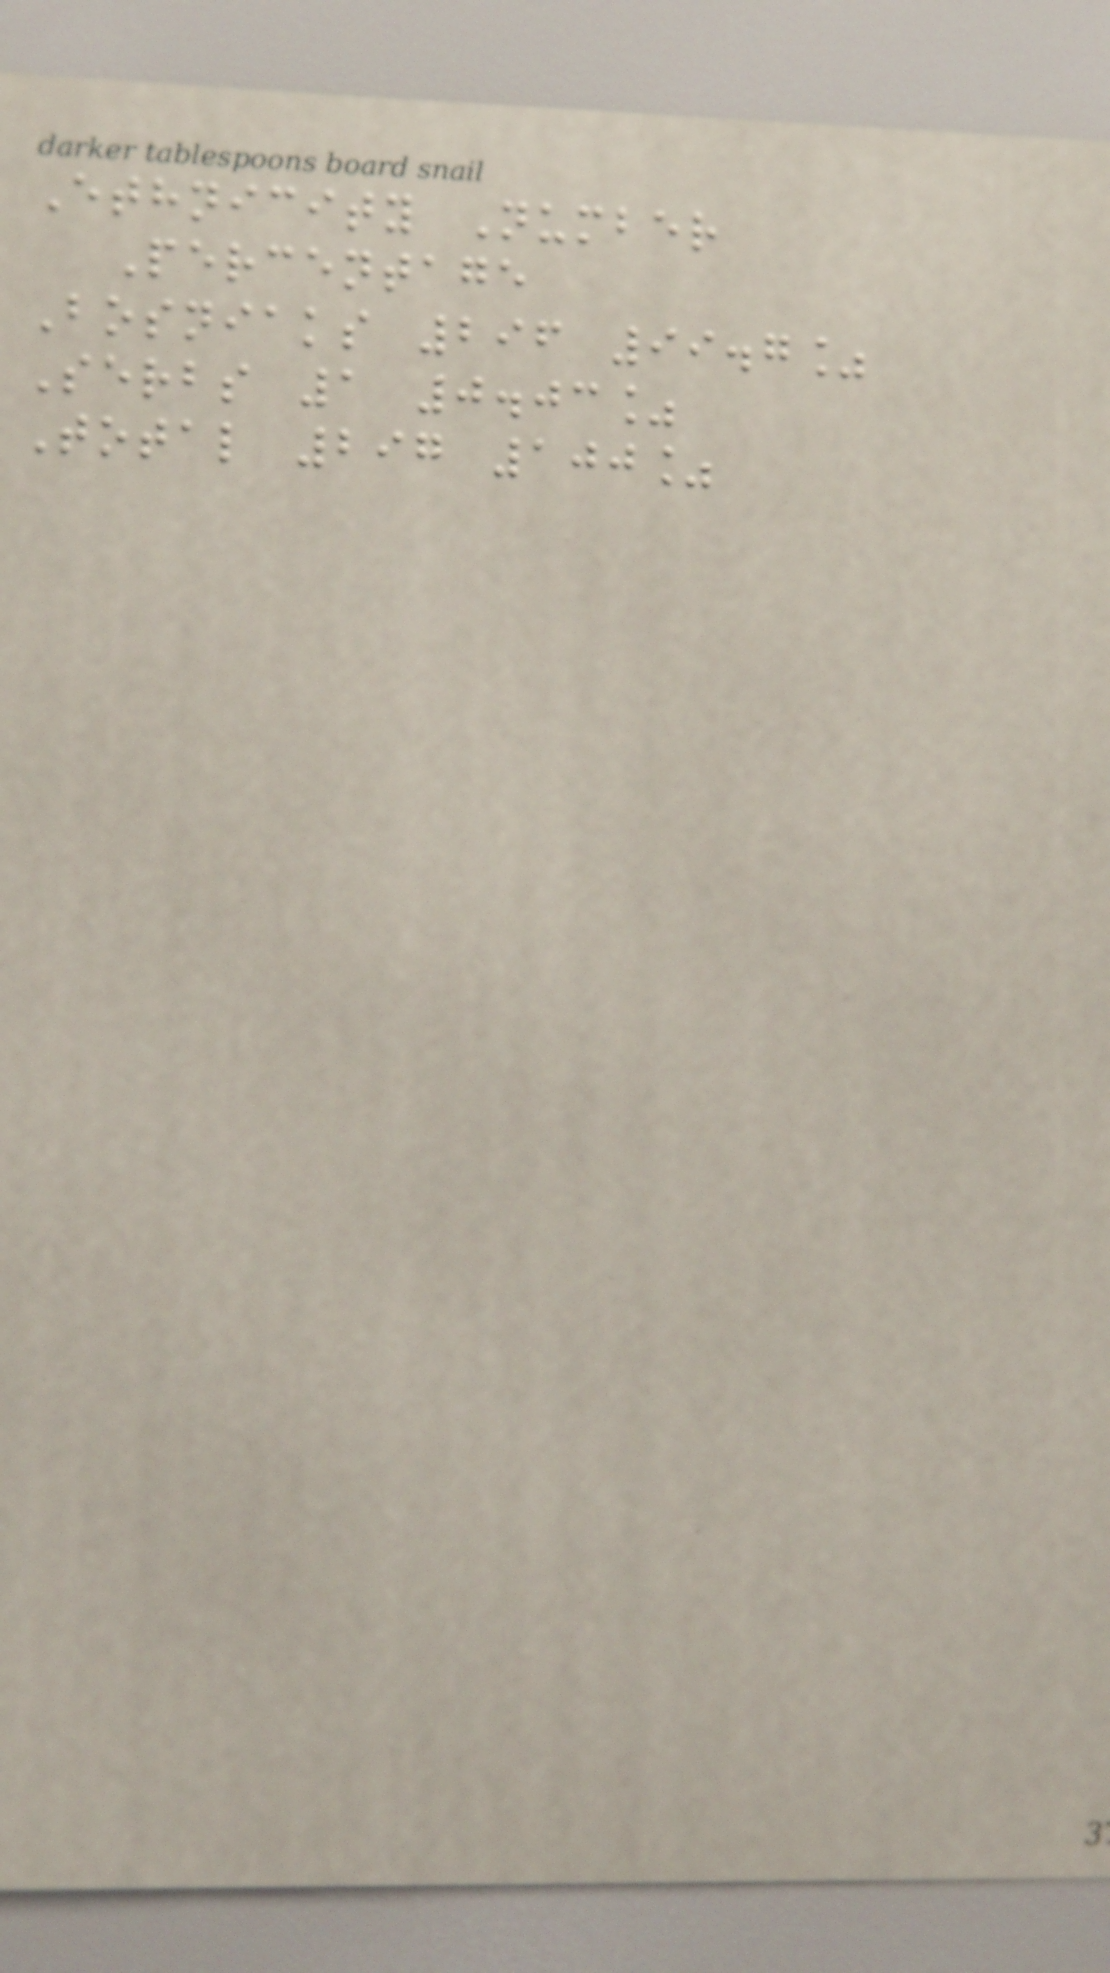Ethnicity Number
Percentage
Bosniaks 296 99.7%
Serbs 1 0.03%
Total 297 100%
